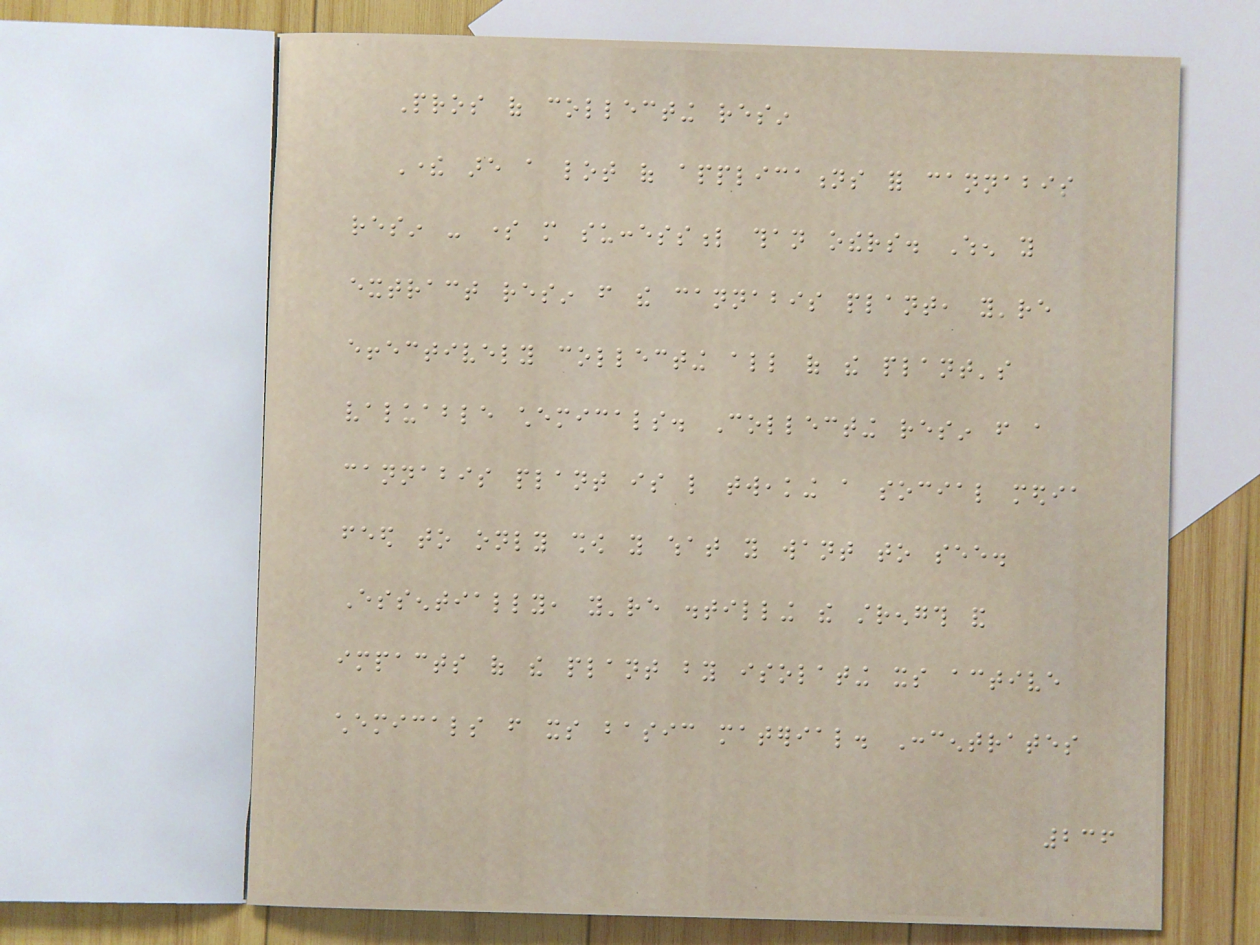Pros of collecting resin
There are a lot of applications for cannabis
resin - some more successful than others. When you
extract resin from the cannabis plant, you're
effectively collecting all of the plant's
valuable chemicals. Collecting resin from a
cannabis plant is like tweaking a social media
feed to only show you what you want to see.
Essentially, you're distilling the strength and
impacts of the plant by isolating its active
chemicals from its basic material. Concentrates
236
